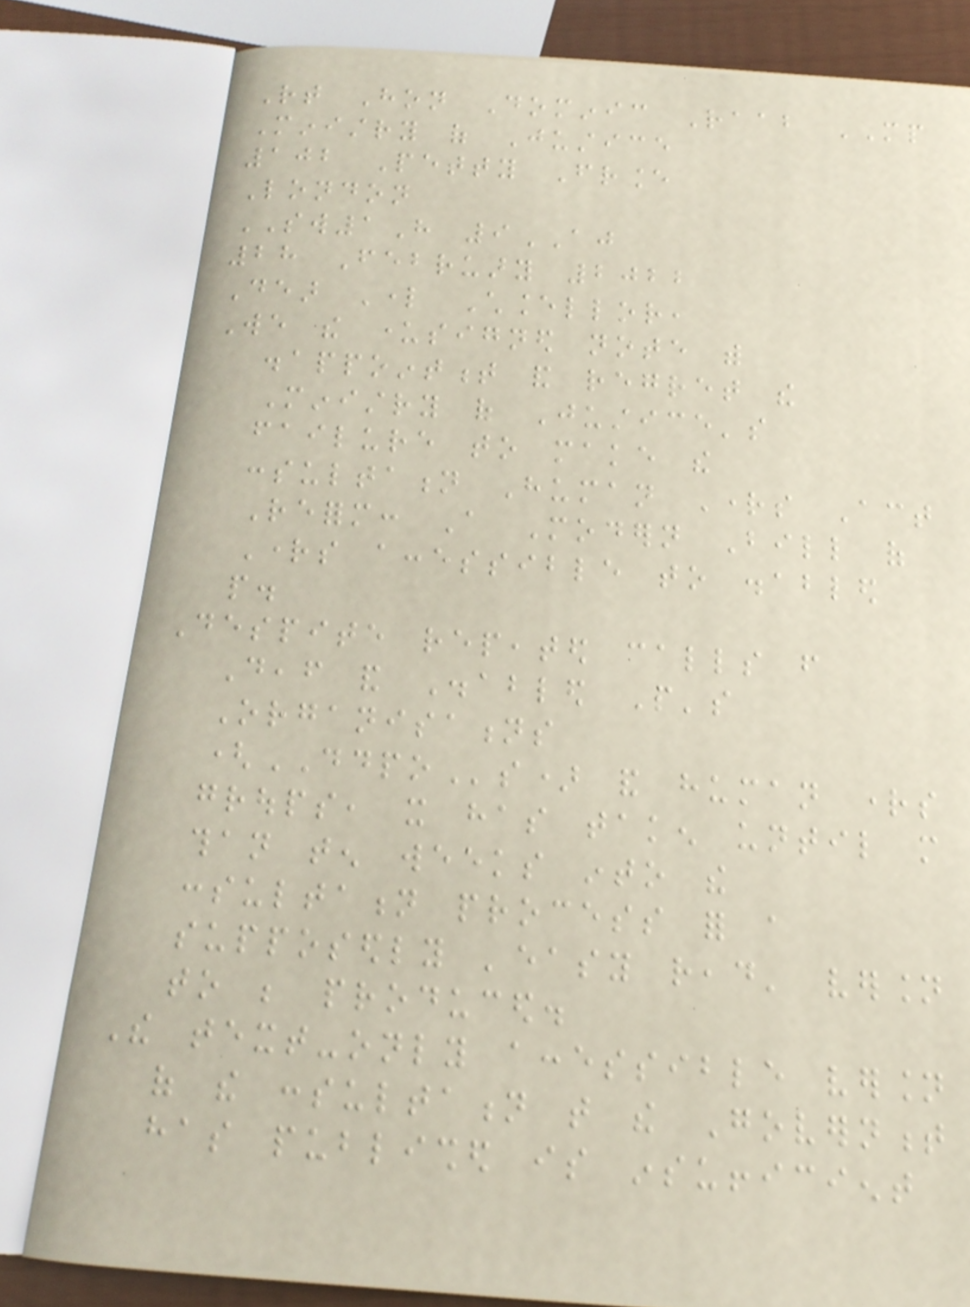Rt Hon Dominic Raab MP
Ministry of Justice
102 Petty France
London
SW1H 9AJ
28 February 2022
Dear Lord Chancellor,
We the undersigned note with
disappointment and regret the
Ministry of Justice's
failure to make the
consultation Human Rights Act
Reform: A Modern Bill of
Rights accessible to disabled
people.
Despite repeated calls from
Deaf and Disabled People's
Organisations
(DDPOs) and human rights
groups, it has taken until more
than ten weeks into the
consultation process for a
supposedly 'easy read' version
to be produced.
The text-only accessible version
of the consultation that the Government
has published is insufficient
